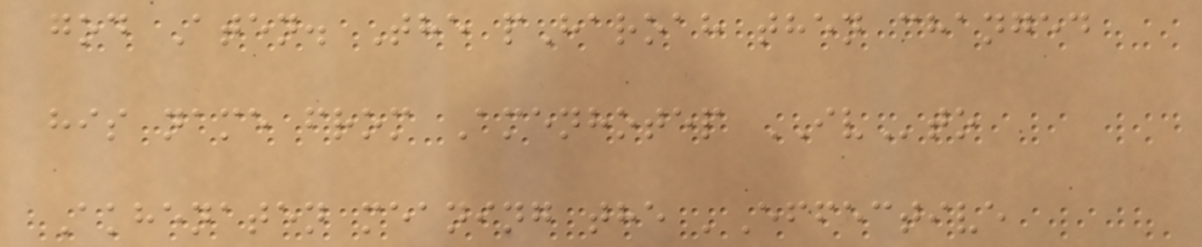god Aten. The pHaroah then changed
his name from Amenhotep IVto
Akhenaten meaning the 'Effective
